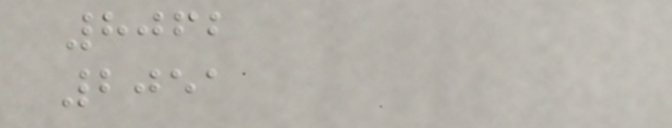8062
2051
